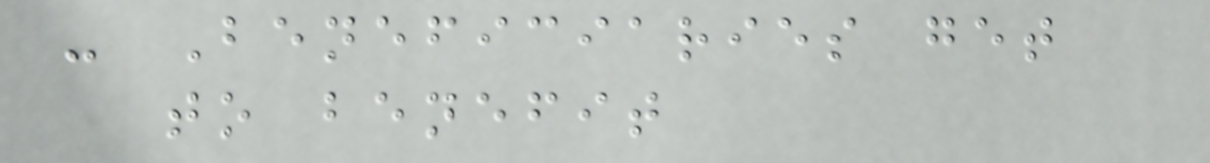- Beneficiaries get
to benefit
